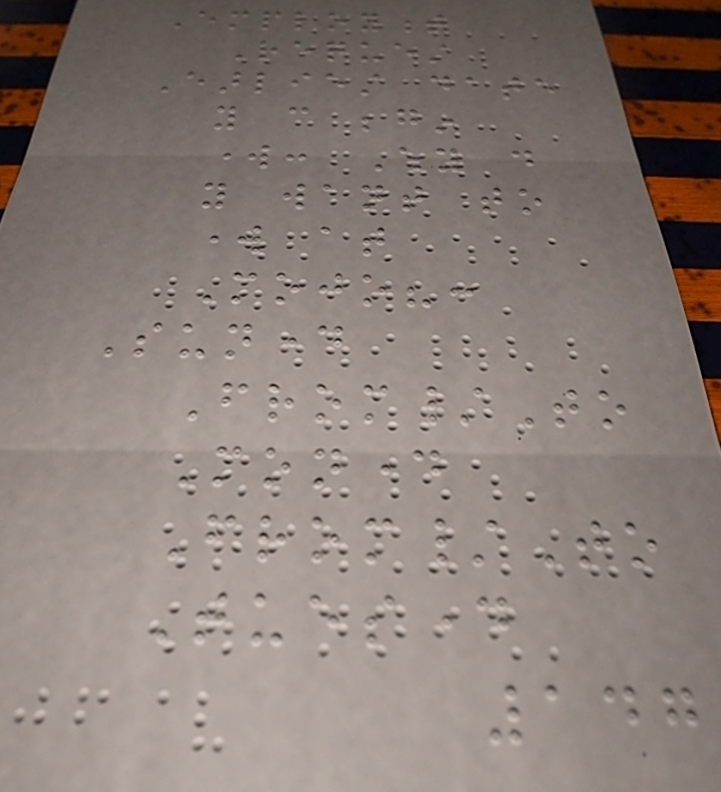Employment
Request
Earliest date
you can begin
work: Why do
you want to
work at
Mojo?:
Sunday
From/To
Monday
From/To
Tuesday
147
